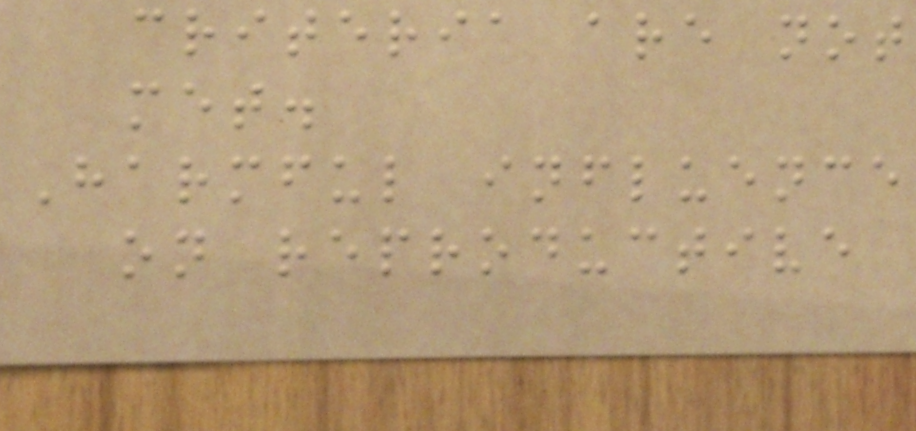criteria are not
met.
Harmful influence
on reproductive
